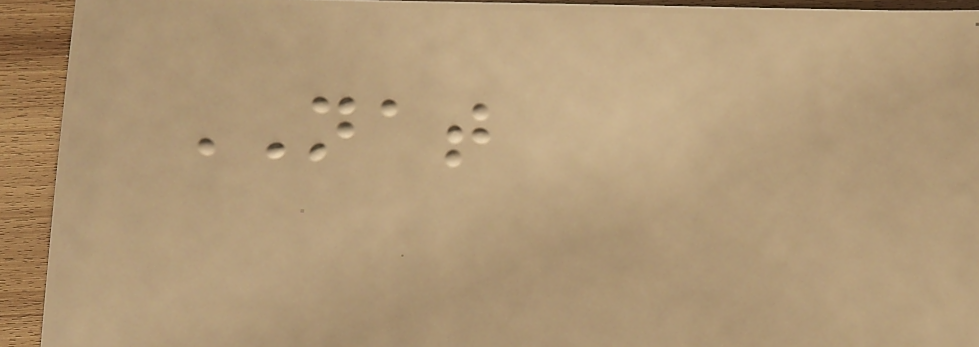NAT
